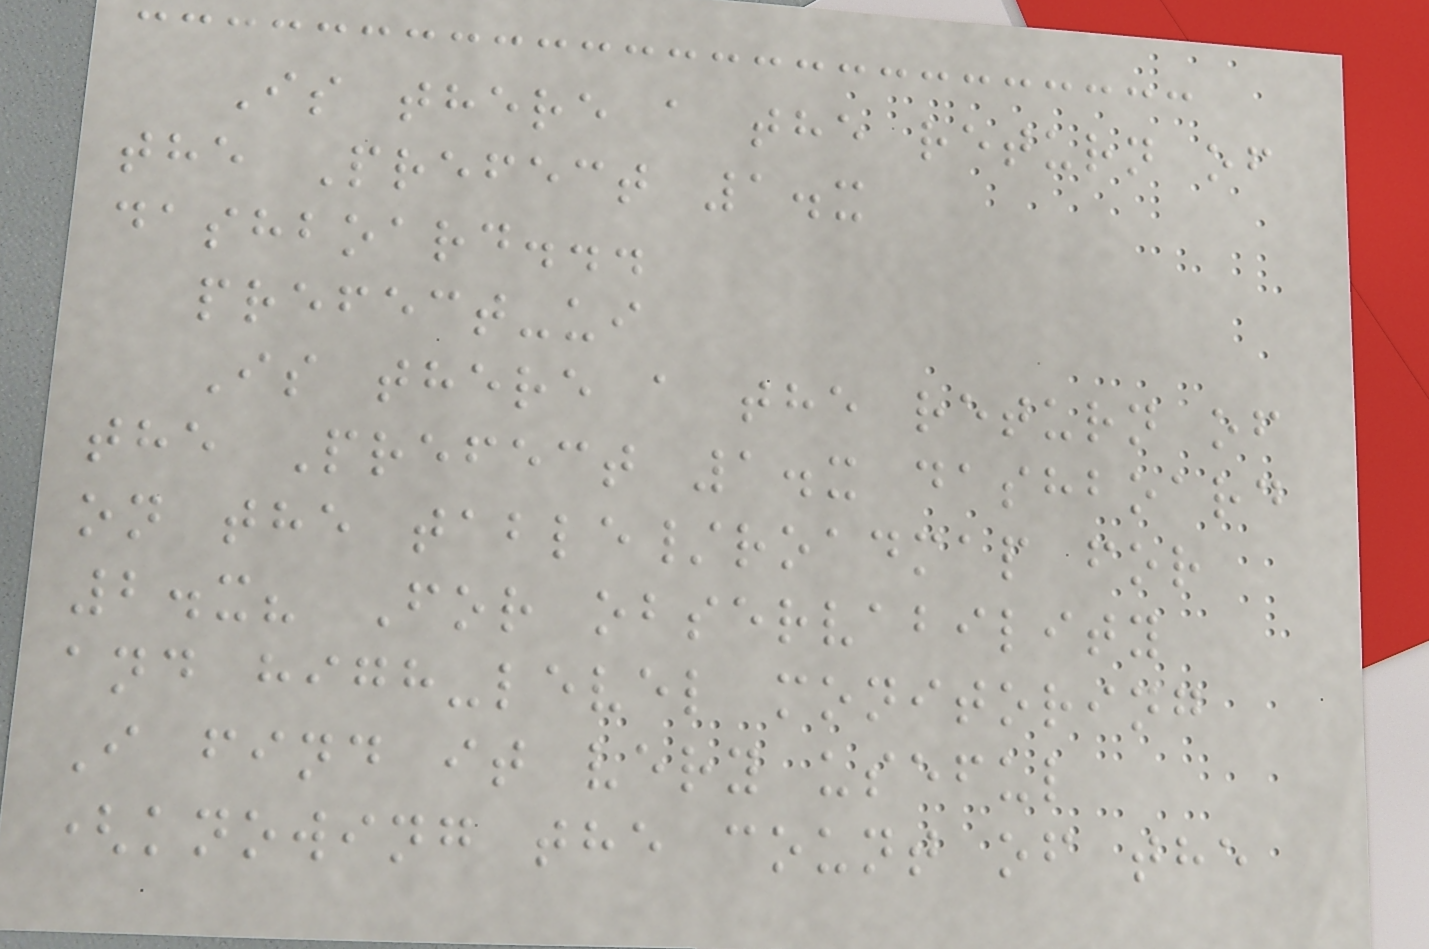Is there a the return of
the Prefect 1.x
dashboard...
prefect-ui
Is there a the return of
the Prefect 1.x dashboard
on the table/roadmap for
2.x? For observability
and high-level monitoring
I find it very useful
(knowing the count of the
